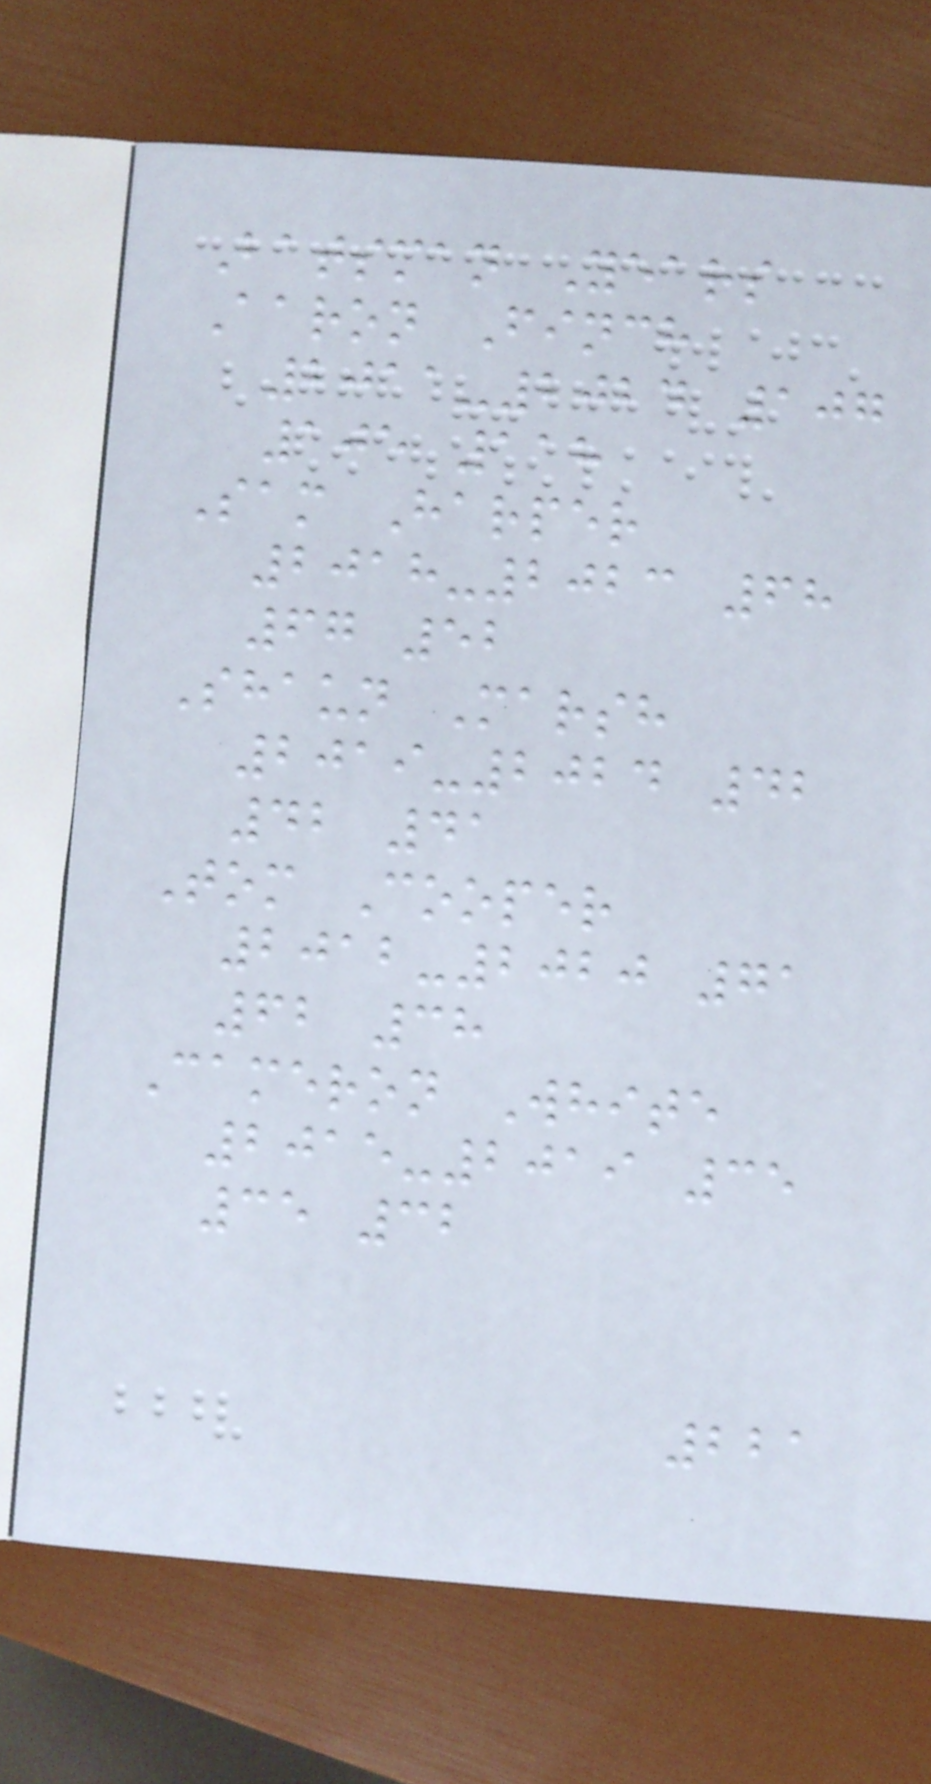Batsman Years
Aaron Finch
2011-2024 107
105 118
Sam Harper
2018-2023 68
67 52
Shaun Marsh
2019-2024 42
42 41
Tom Cooper
2012-2020 71
62 38
Cameron White
2015-2019 35
35 32
221
